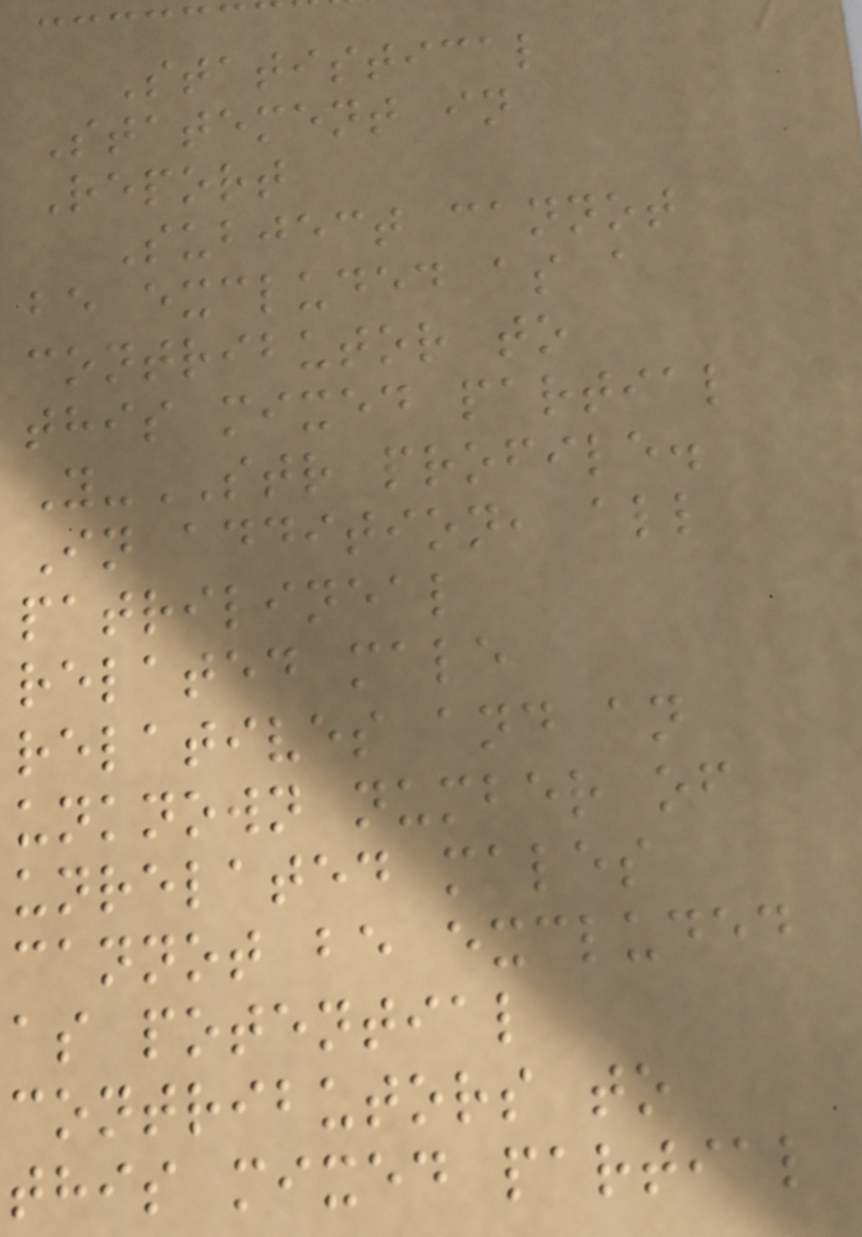Statistical
Statement in
Report
Subject cannot
be excluded as a
contributor to
this mixed partial
Y-STR profile.
In addition, all
patrilineal
related male
relatives and an
unknown number of
unrelated males
cannot be excluded
as potential
contributors to
this mixed partial
